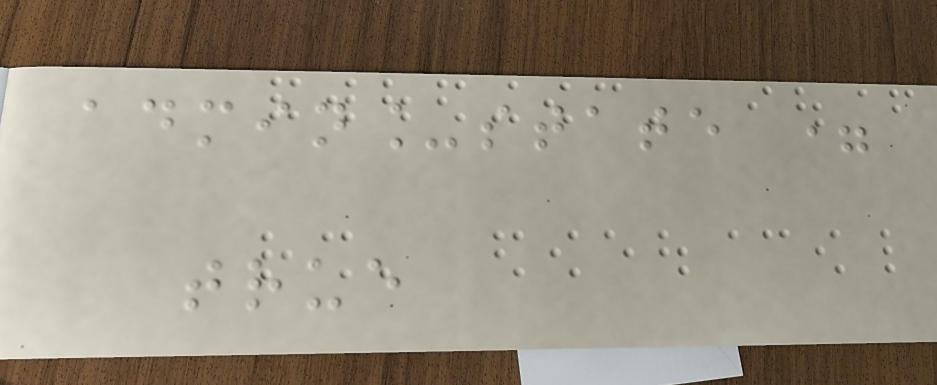admin_state =
true
